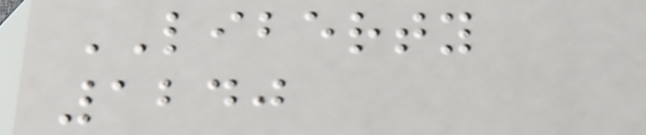LIBERTY
1240
